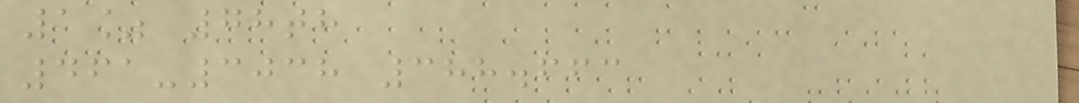1% 78th
461-3038 388.663
